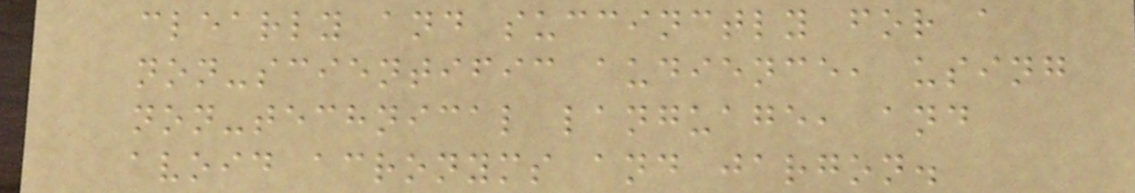clearly and succinctly for a
non-scientific audience, using
non-technical language, and
avoid acronyms and jargon.
